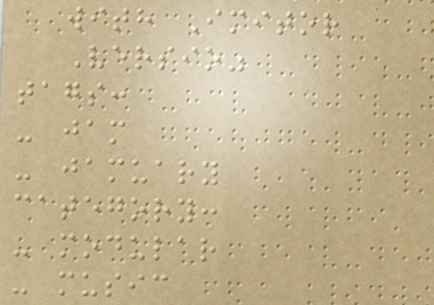with Imitor
Versio"
tags:
- jam
- jamuary
category:
- modular
- music
